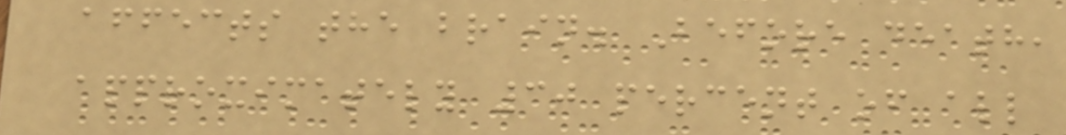affects the brain. Before death,
approximately 30 percent of all
